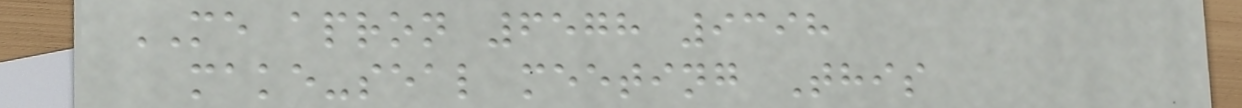ME apron 6578 9398
make-seal meeting This
